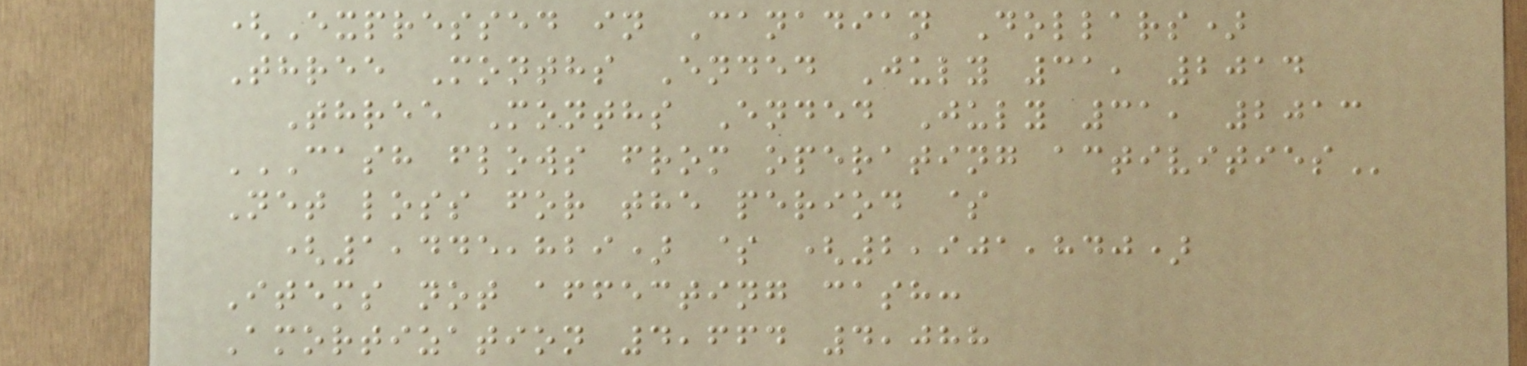(Expressed in Canadian Dollars)
Three Months Ended July 31, 2014
Three Months Ended July 31, 2013
CASH FLOWS FROM OPERATING ACTIVITIES
Net loss for the period $
(1,445,829) $ (2,901,840)
Items not affecting cash:
Amortization 4,664 4,088
